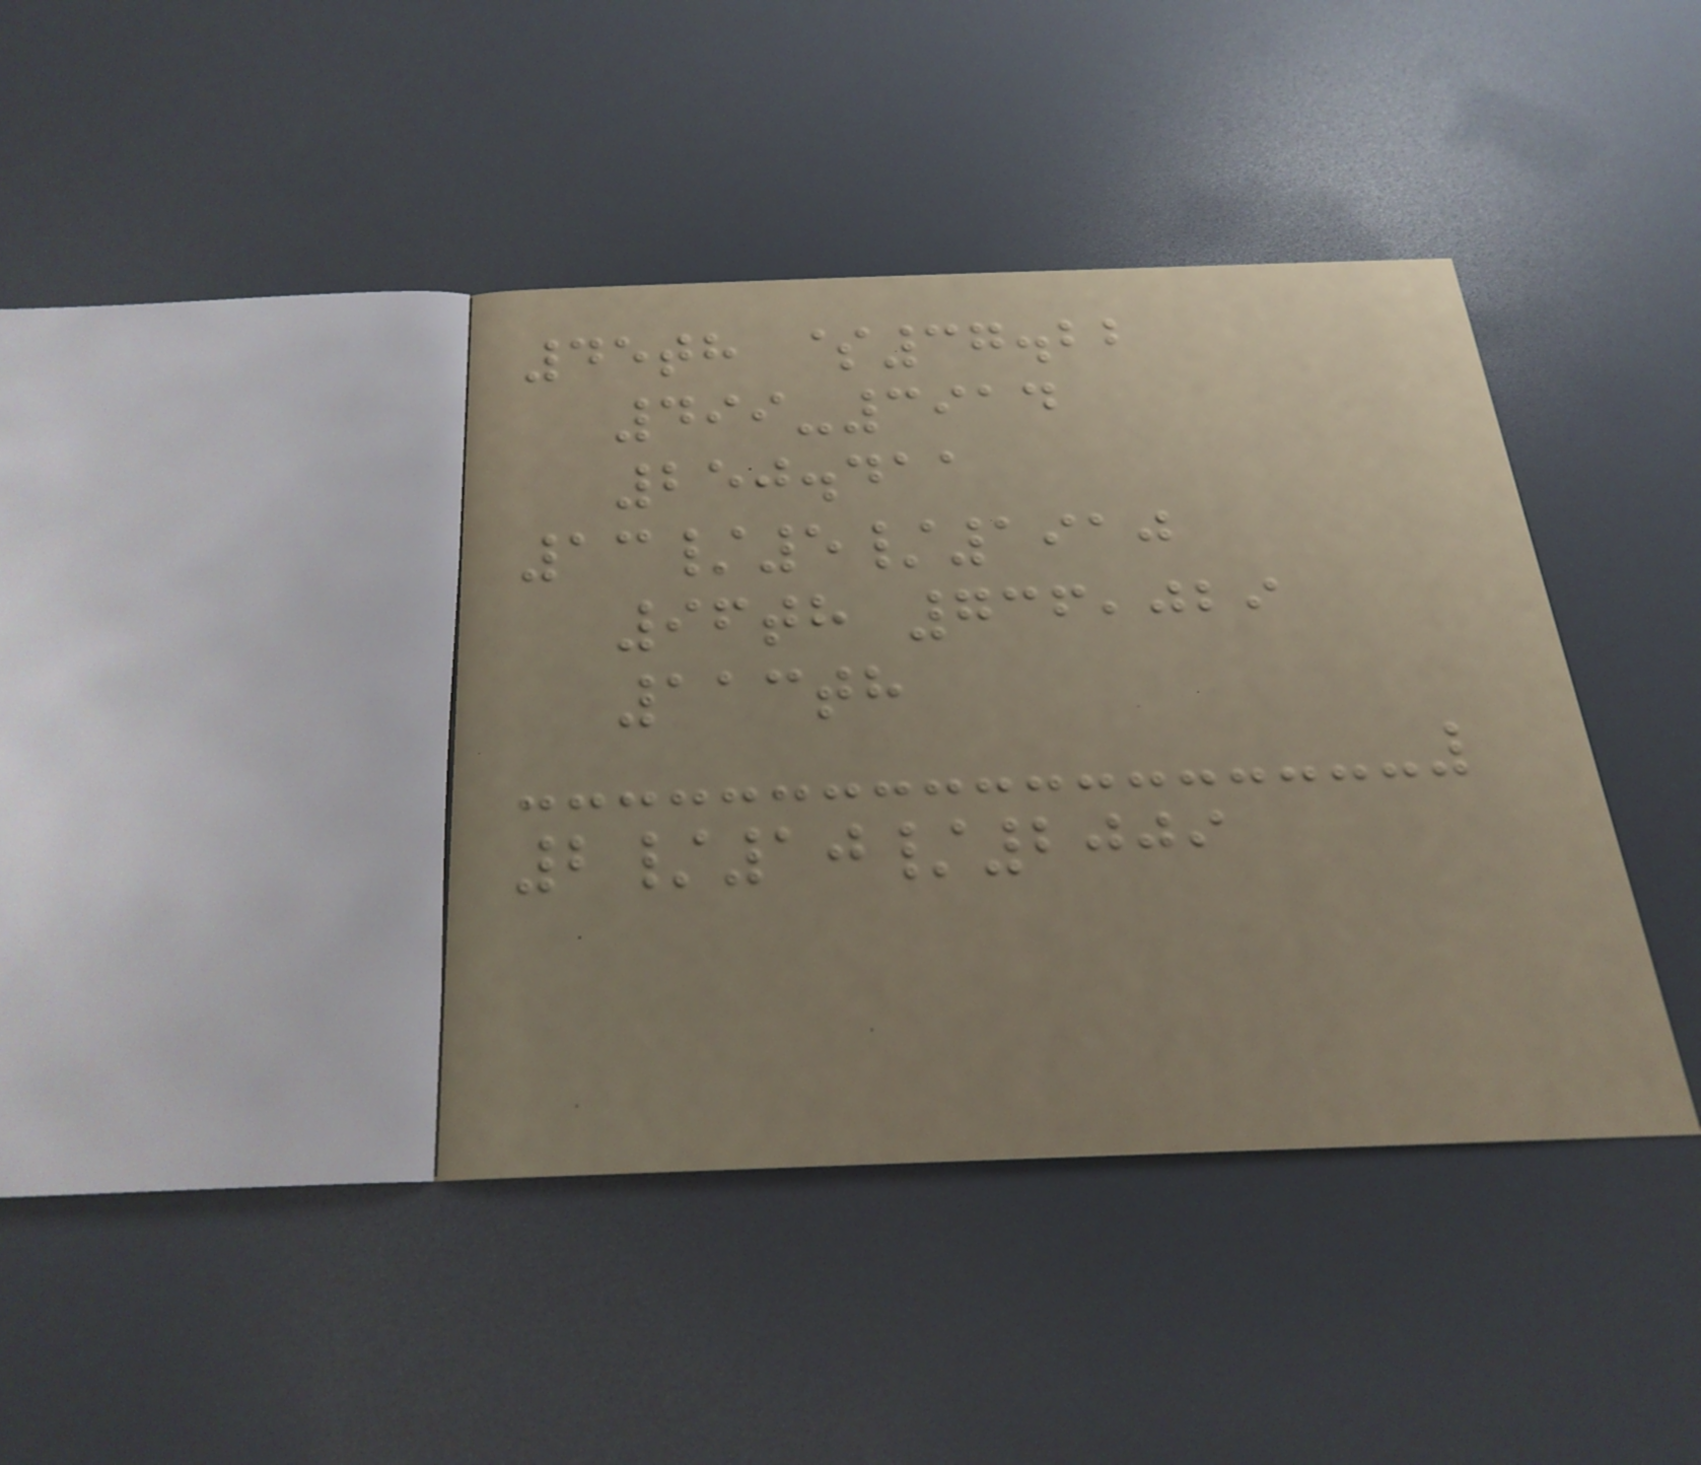45th $37.22
499-3914
250.411
13/5/1910
96th 736,029
113th
2/10/2009
